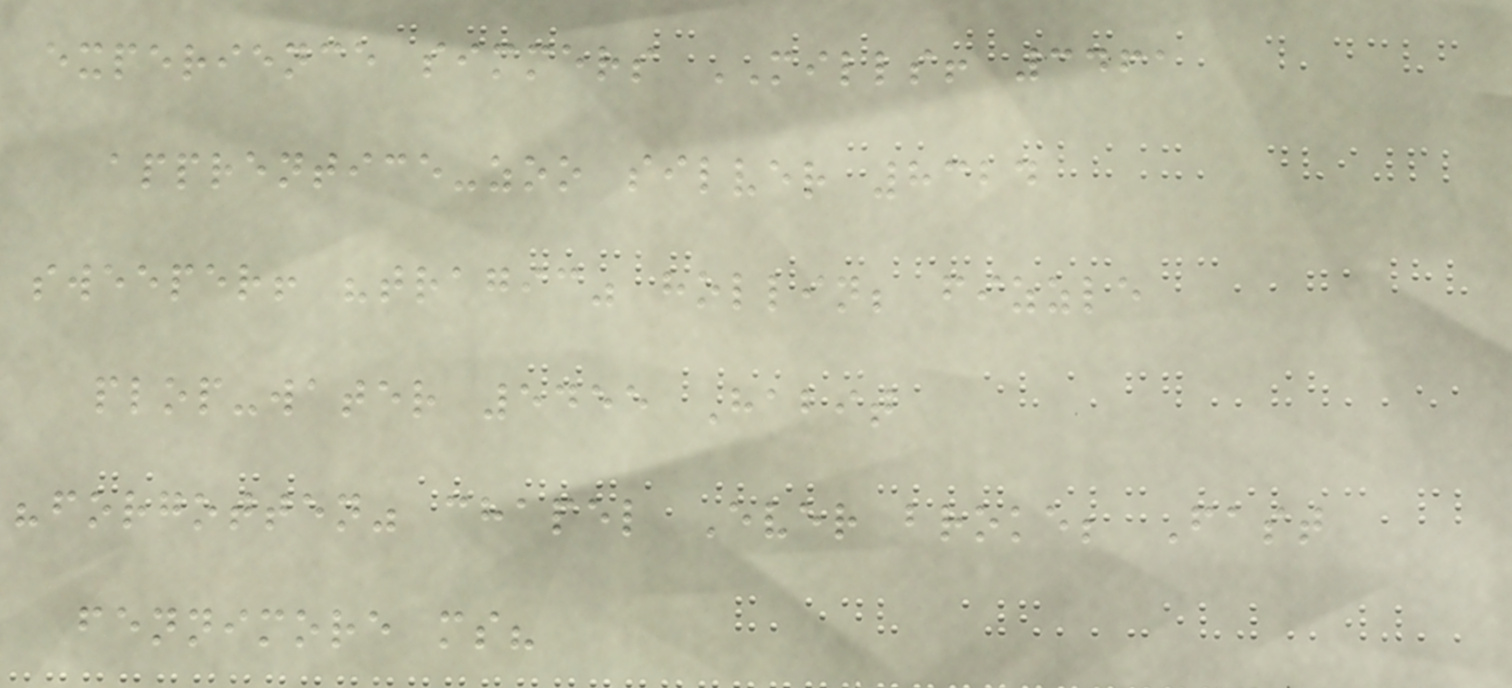experience simmers MILLS! 3461
apprentice-zoo silver 8324
sweeper! "tragic" hollin; fizzle
plop-water 5455 Habit
"forgotten" chapel Ever broke; Fast
fennimore ms?
